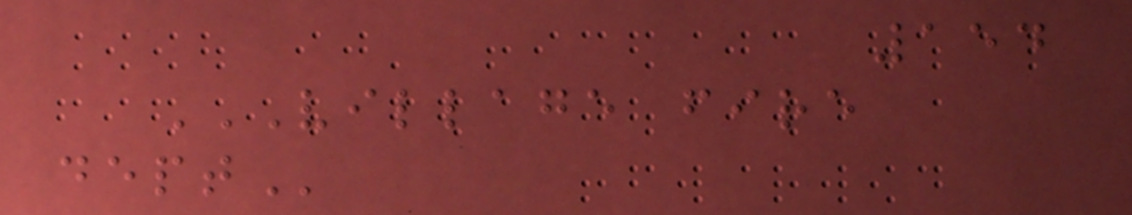154
VILLAGE FIRE
DEPT
